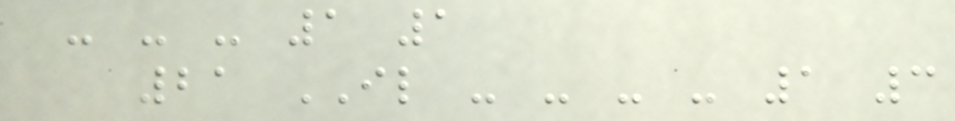- - - 1 1
21 IL - - - - 1 3
